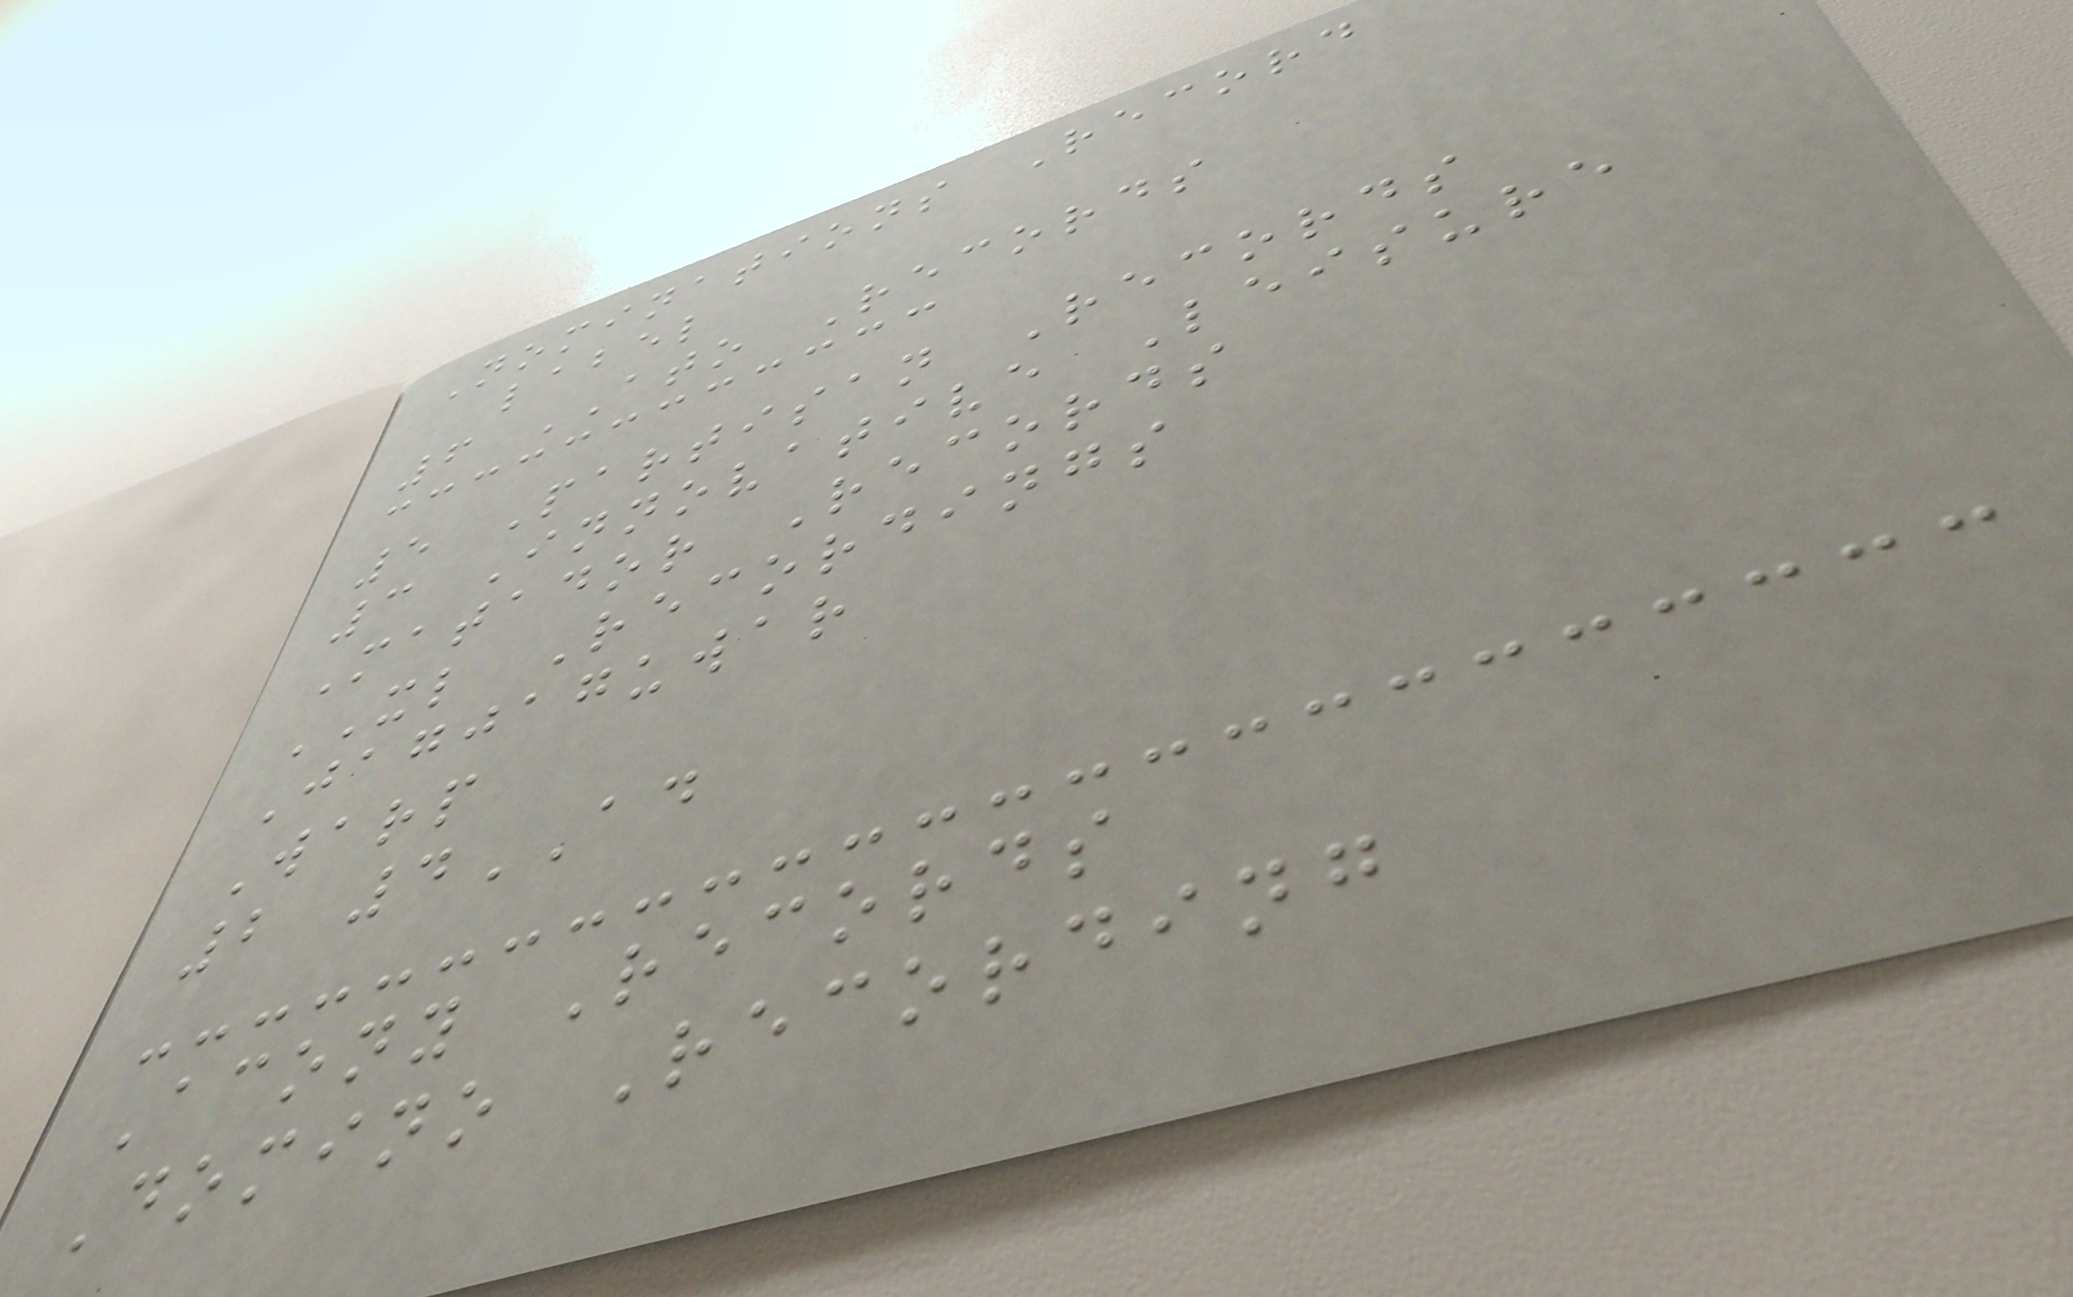Nominations Record
label
6 ATO Records
5 Partisan Records
3 Innovative Leisure
Matador Records
XL Recordings
Jagjaguwar
Warp
2 4AD
Acony Records
Domino Recording
